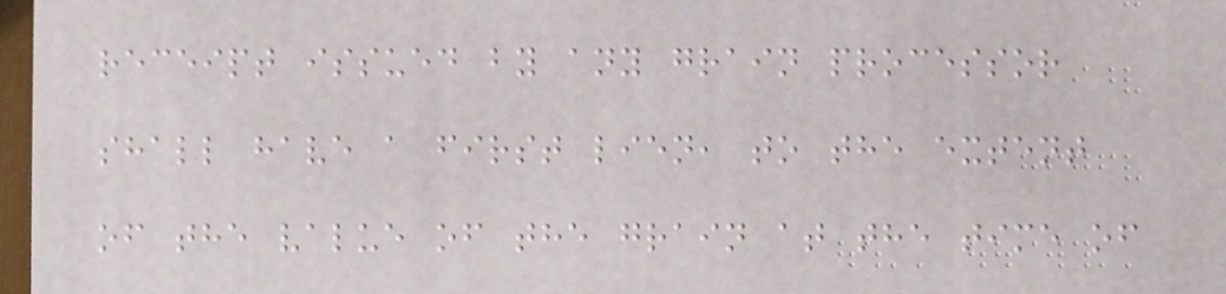receipt issued by any grain processor
shall have a first lien, to the extent
of the value of the grain at the time of
